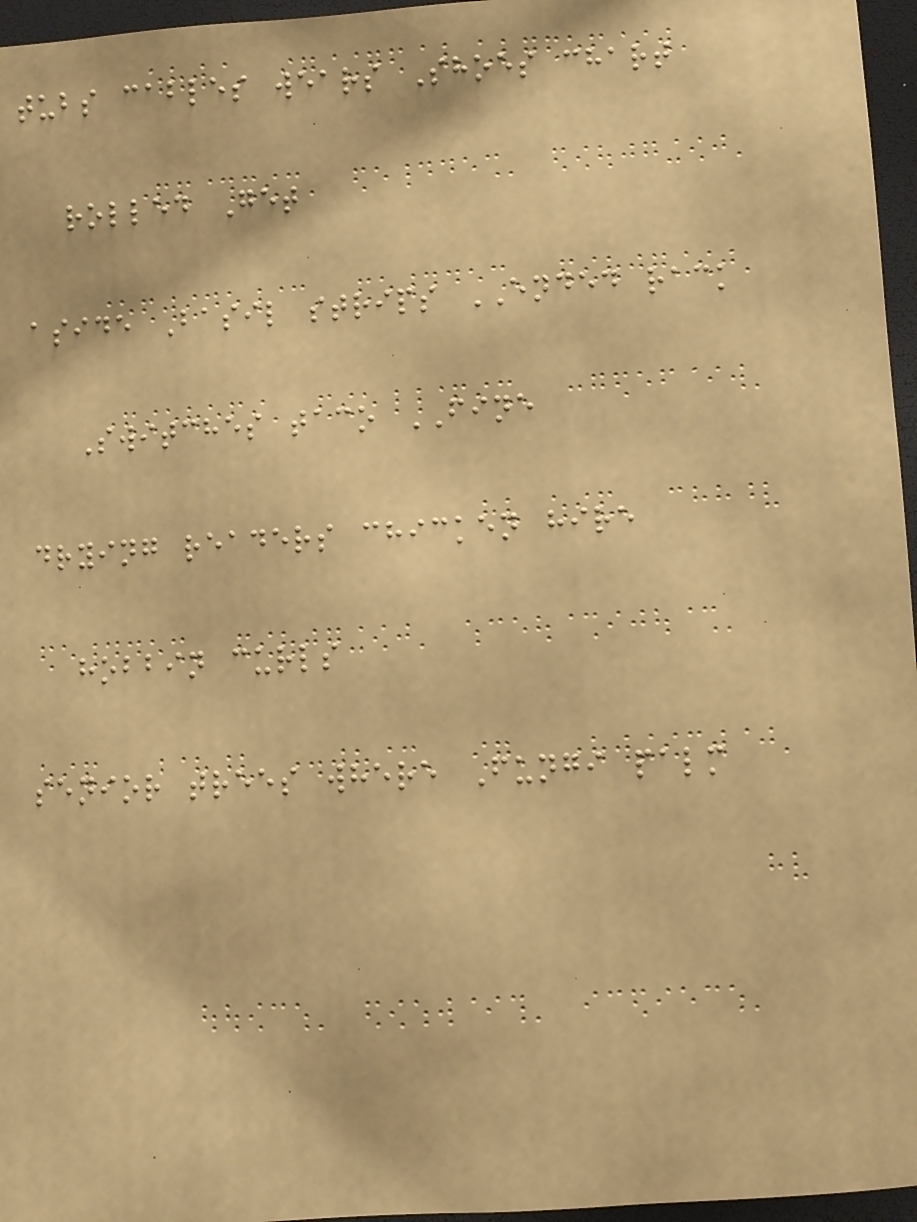tubs cables wears Shoes chart
rolled Get
aside Basil strips ENDED rack
Switches taco FINE
drying readers chicken hire
hobbin curls
senior trees where Fungi palm
